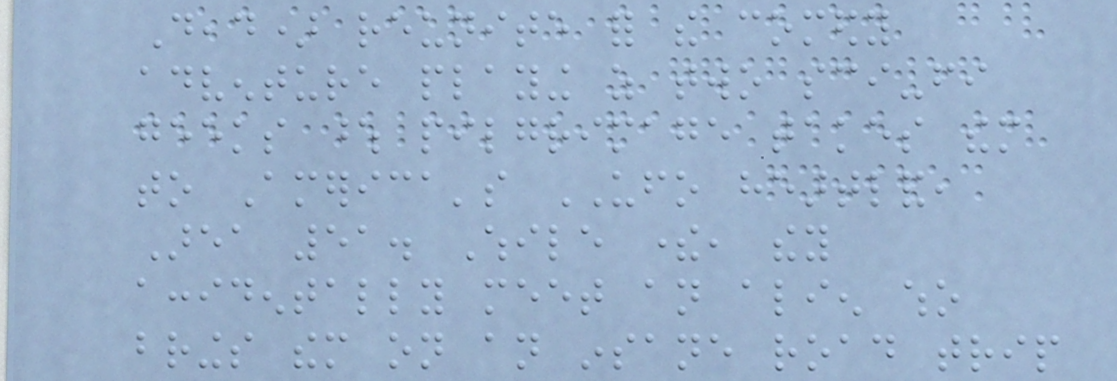Dead) reunite for the comedy
adventure playing as two sci-fi
geeks whose pilgrimage takes them
to America's UFO heartland,
Area 51. While there, they
accidentally meet an alien who
brings them on an insane road trip
